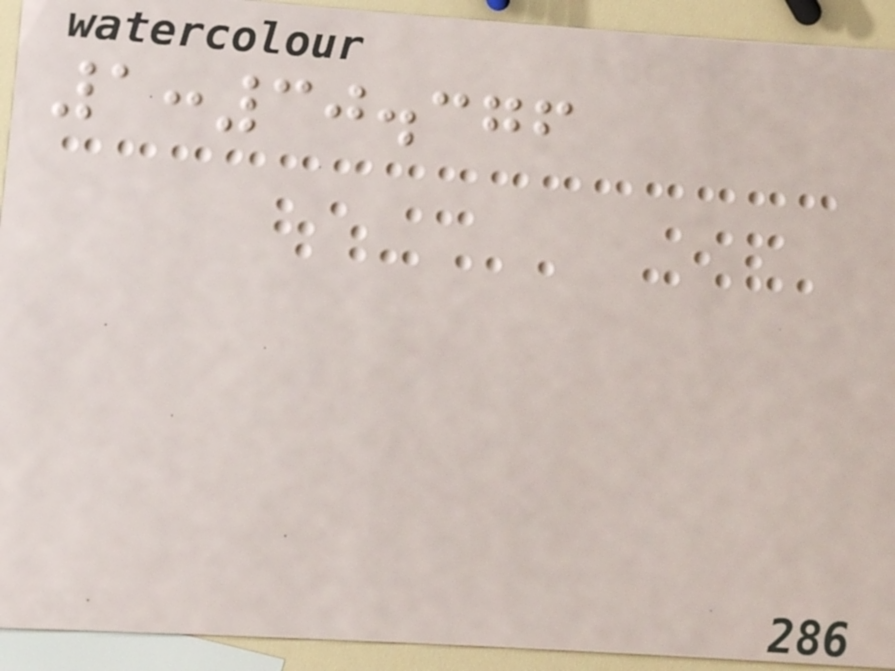1:30.376
